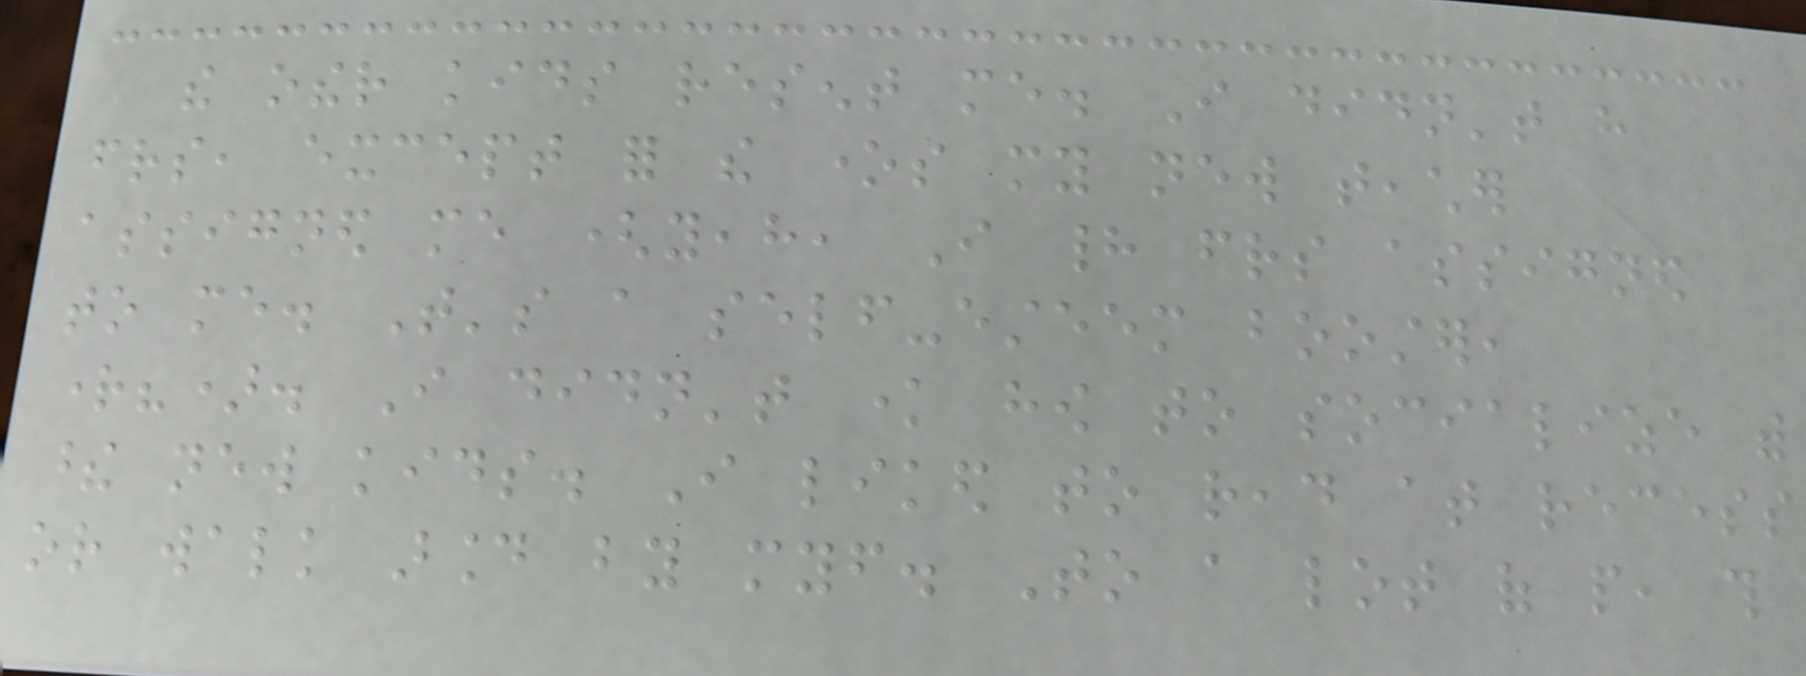the other kids resent me. I didn't have
friends, except for the ones my new teacher
assigned me (yeah, I had friends assigned
to me. That's a self-esteem booster,
right?). I didn't know how to socialize with
these new kids. I liked to read at recess
or walk around by myself. To a lot of people, this
